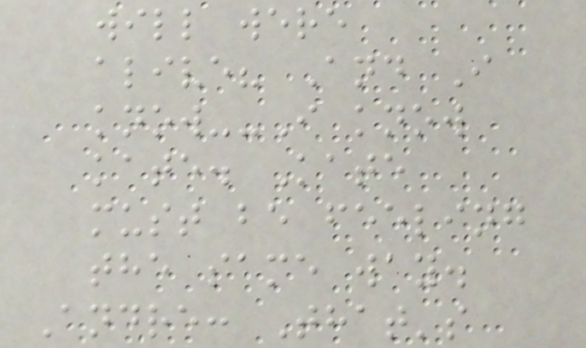will were
alive? And I
know--I know
kate. Kate
must be feeling
the same way.
Andre: That's
